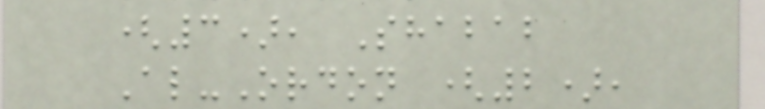(3), Shabab
Al-Ordon (2),
